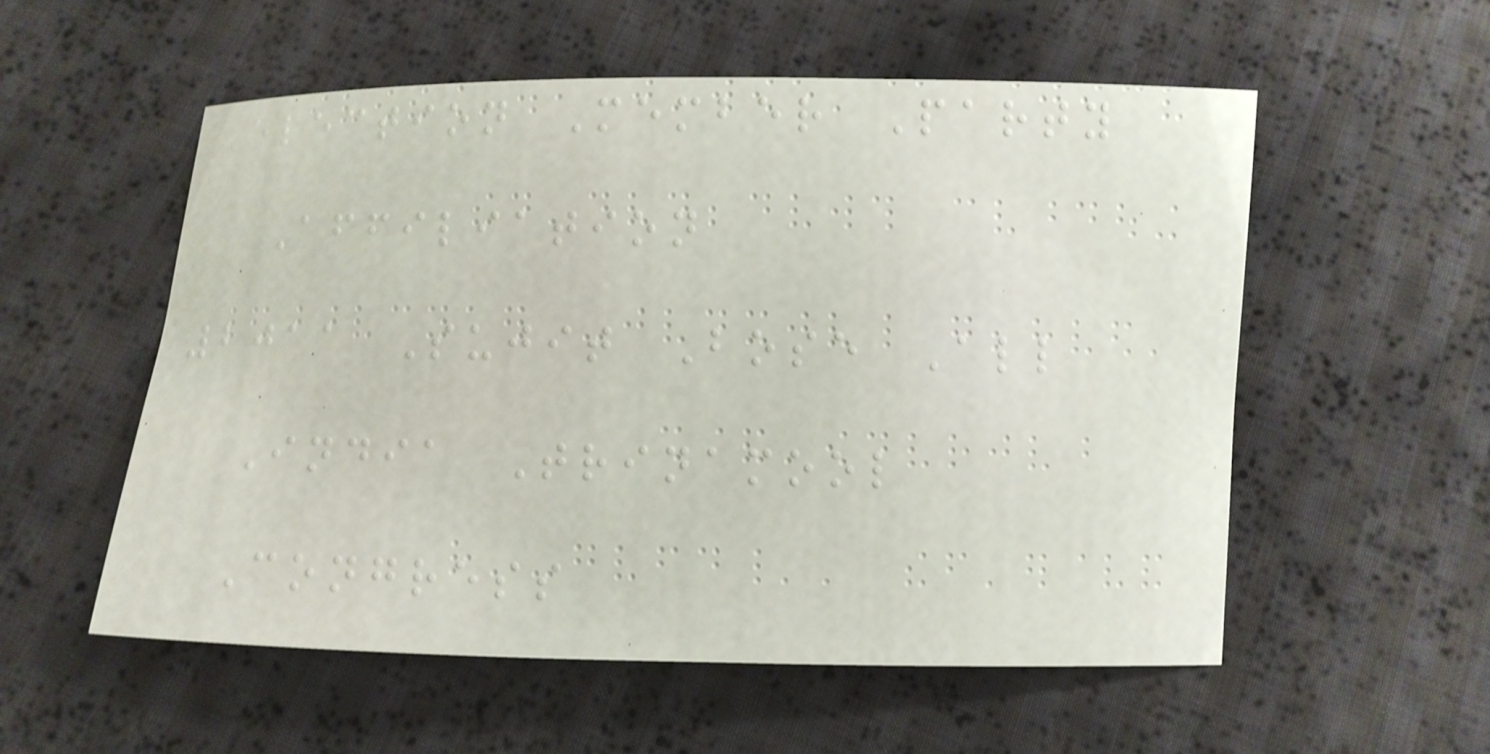Election Member Party
Affiliation
2011 Sujit Bose All
India Trinamool
Congress
